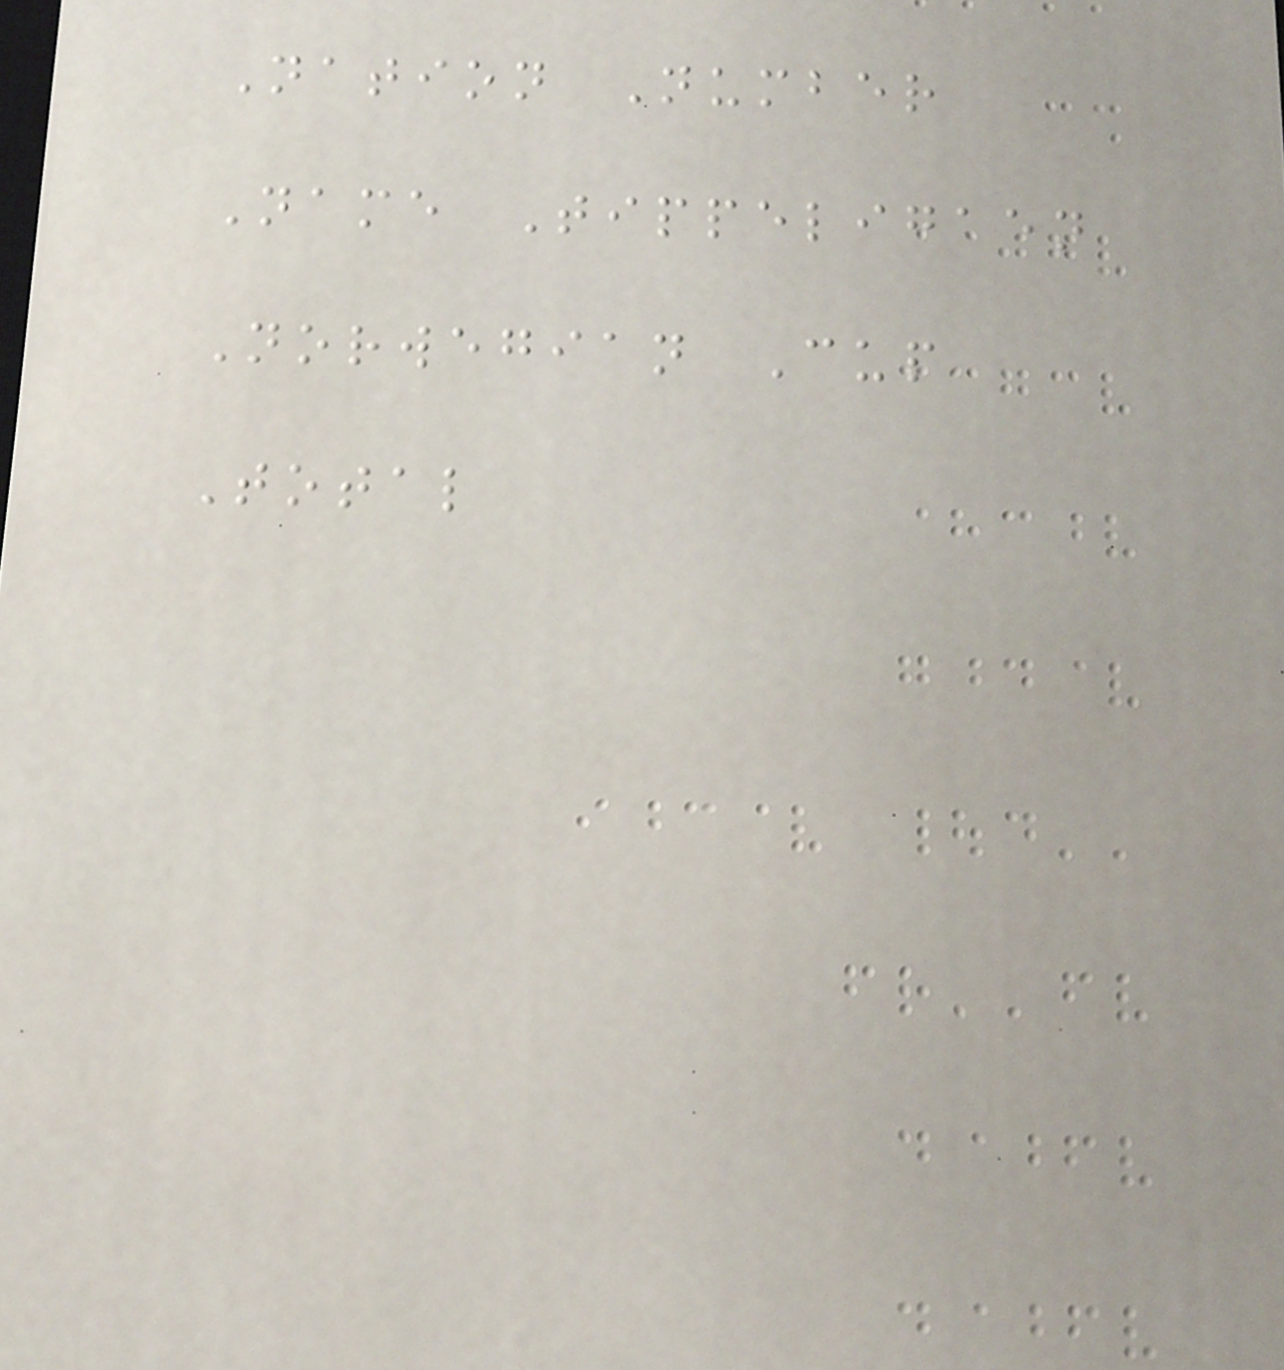Nation Number
Name Tippeligaen
Norwegian Cup
Total
